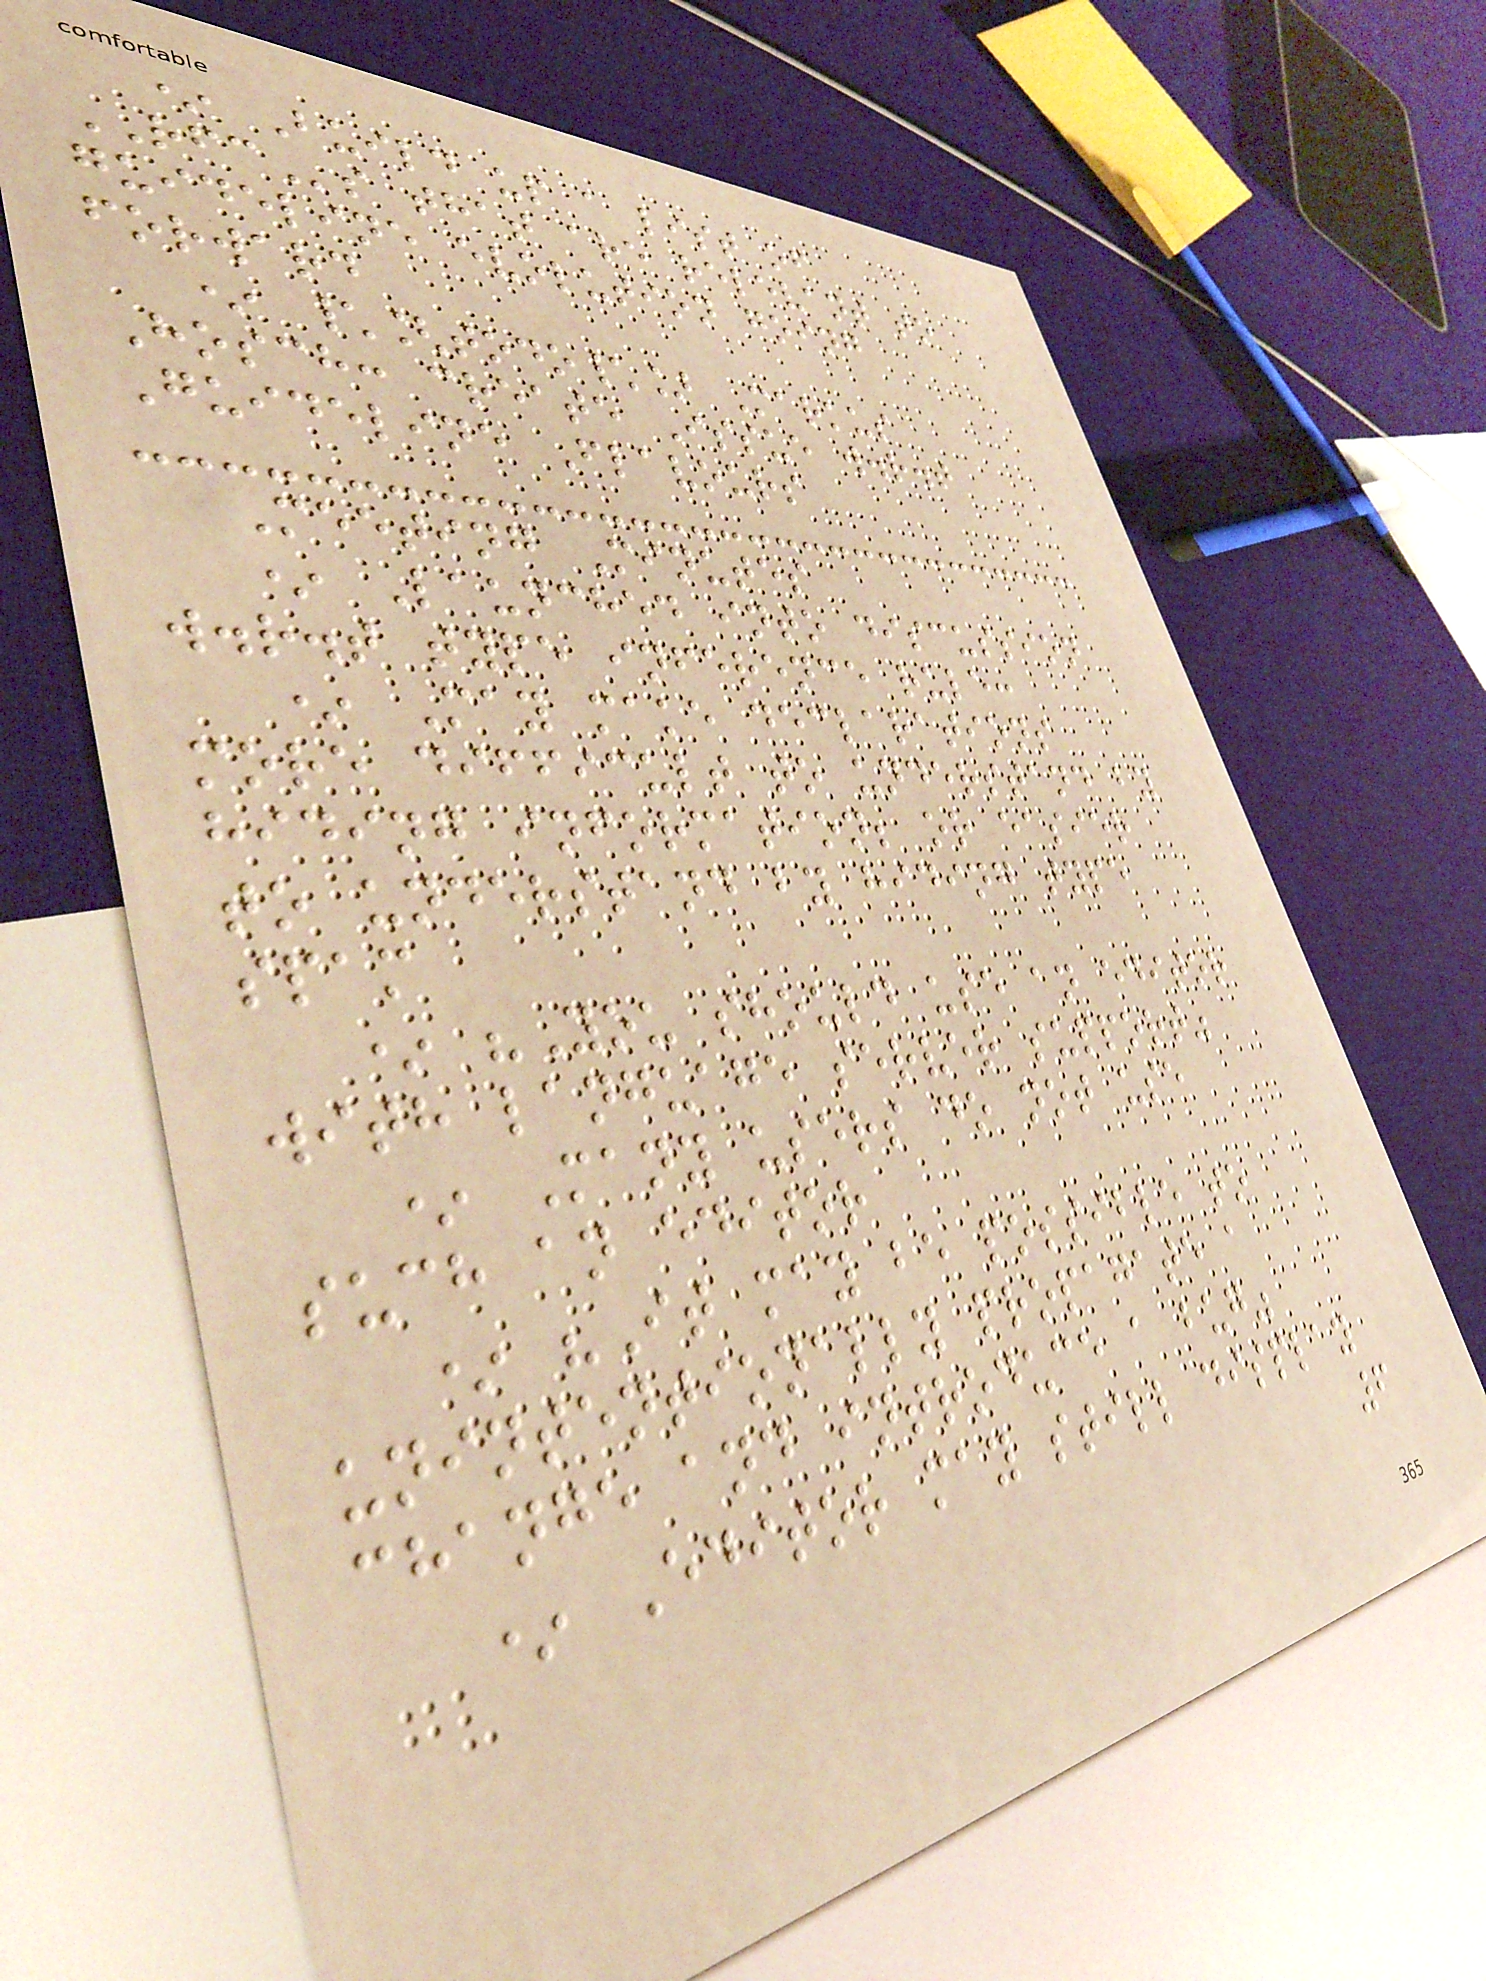* Build up a list of
RFCs that are relevant to
guideline evolution going
forward
* \[todo\] Markus
Hosch: create Issue w.r.t
Guideline Flavours
Meeting Minutes
* Launched into discussion
w.r.t type inference rule:
* May make declarations
more difficult to understand by
hiding information; or easier
to understand by hiding type
spam
* "You should use an editor
with language server support"
* Many users do not use
such an editor
* "It may be possible to
unintentionally propagate a
change and introduce a bug"
* Editor may still display
6
